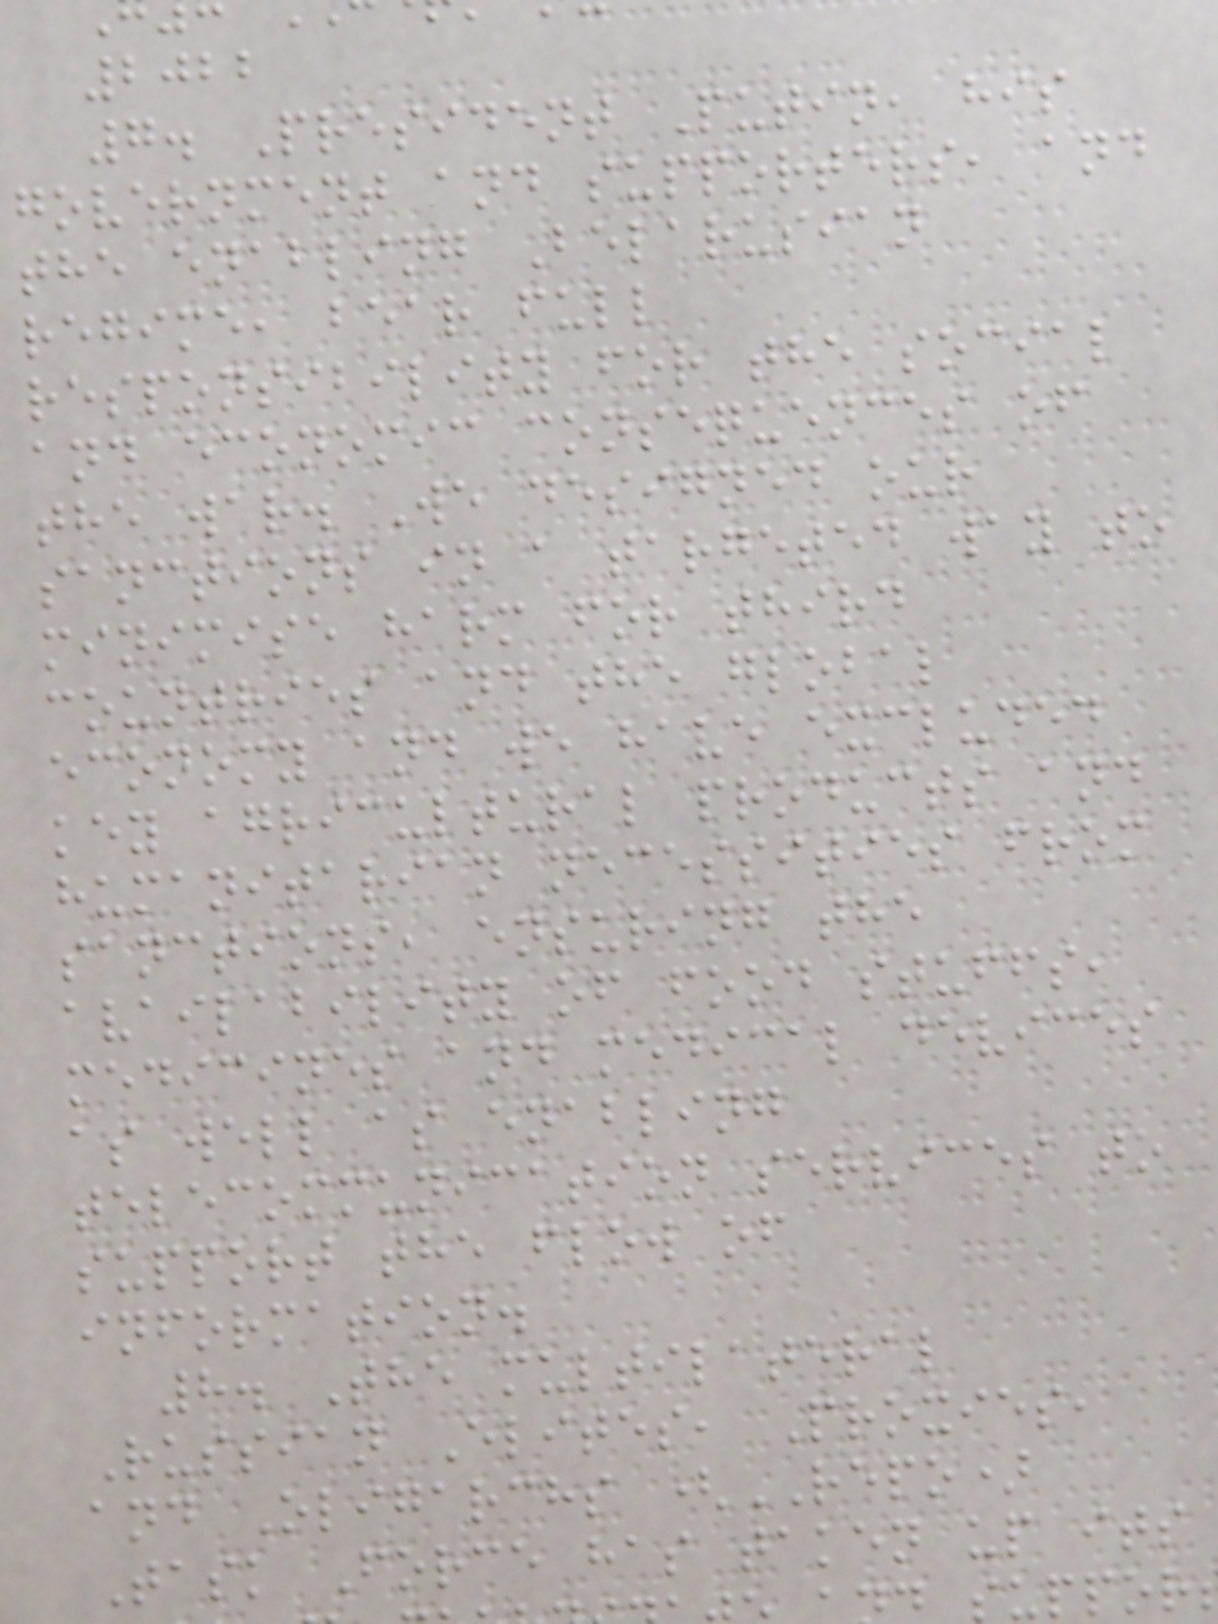2022
7. President Putin, his
government and supporters, and
the enabling Belarusian
regime, bear full
responsibility for the social
and economic consequences of
the war. We designed our
sanctions in a targeted way to
minimise harm for third
countries and the global
economy and we have excluded
key agricultural products and
humanitarian necessities from
sanctions, ensuring the
availability of food stuffs,
medicines and medical devices
as well as enabling
telecommunication services to
support the flow of
information.
8. The multilateral
Russian Elites, Proxies,
and Oligarchs (REPO)
Task Force has taken up its
